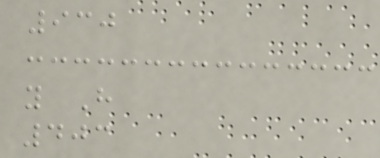930
y H
403
